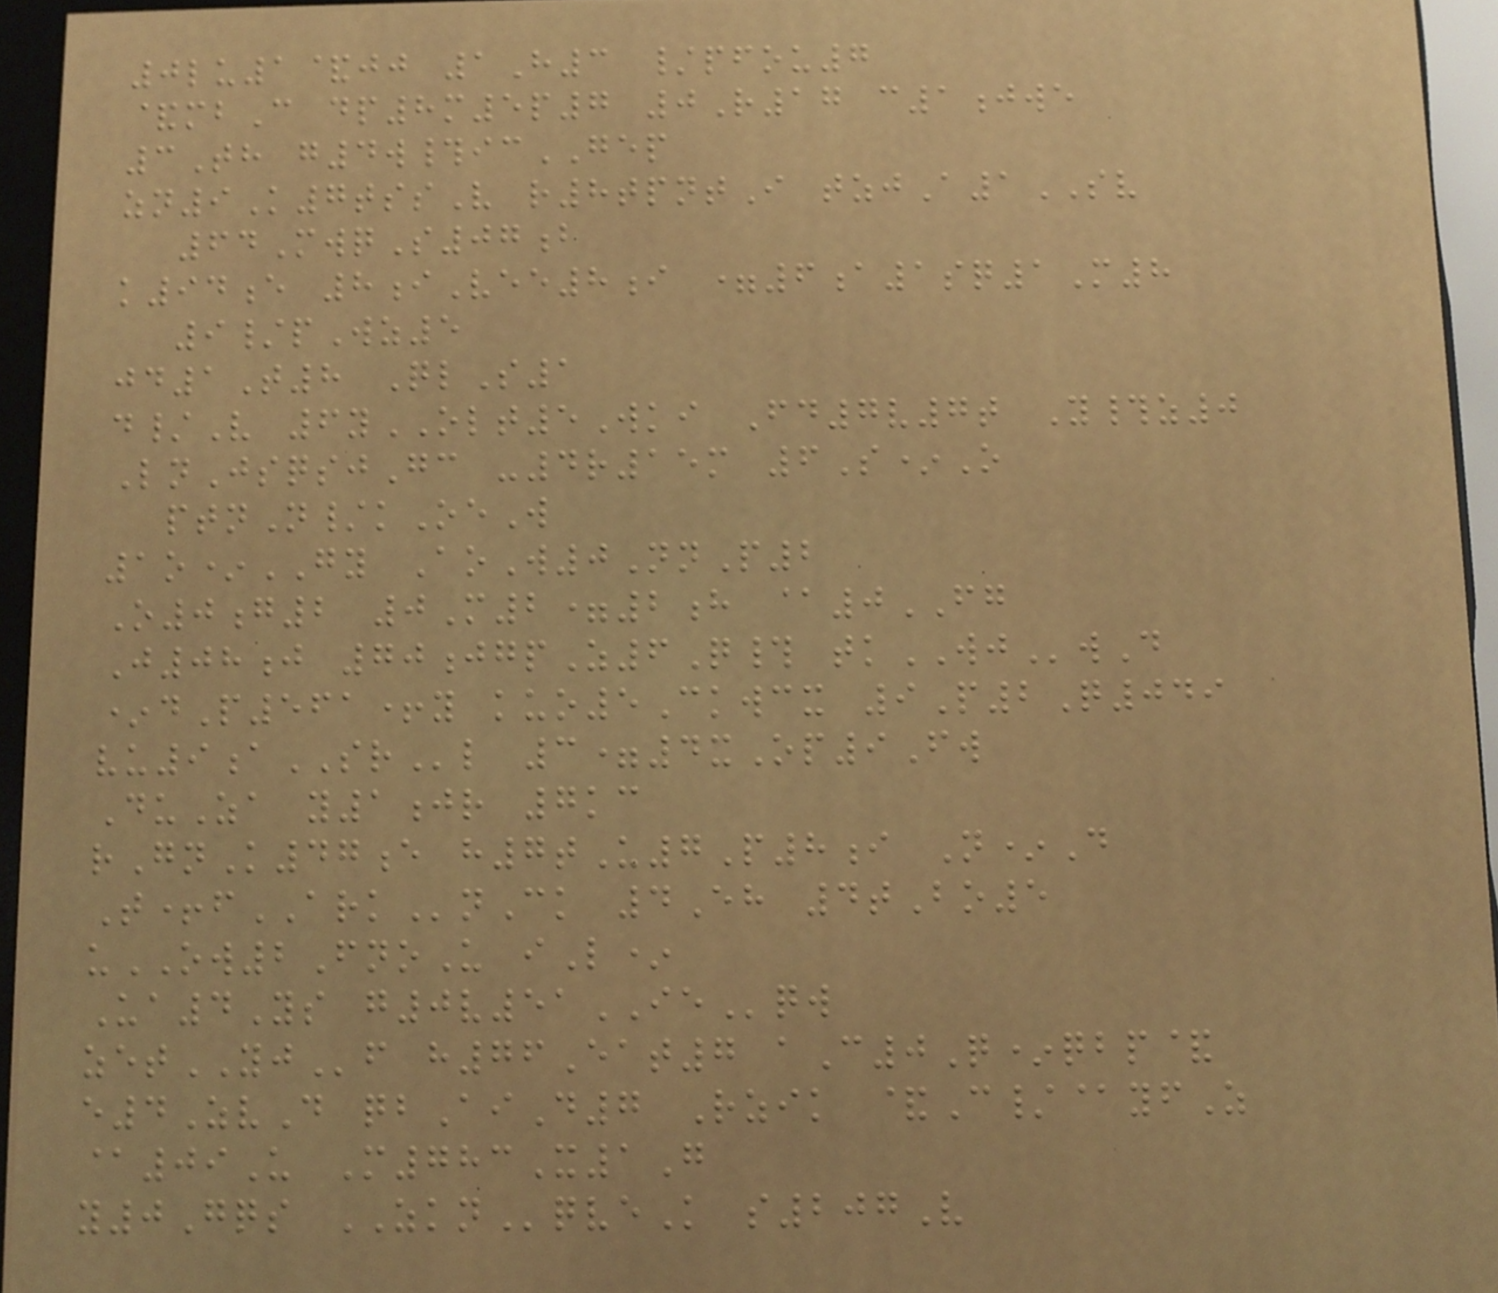0lu1&jj 1H3 /pfou7
&mbC dp8m5p7 0R17 c1jwe
3Th g4w#icGEP
zn9K7tssV r8tpntI tzjA1SV
64MwqS07b
k94e 8iVee8i =6a1sq1M8
9/pWz5
jd1T8 QlS1
d/V 6yOLT5Wki Fd7v7t Y#z0
LnJsqsjGc -4r15m 6S*O
ptnN/kOeW
1o*GY AoW0NnP2
O0g2 0M2=2h @0FG
J08j 70jgpZ6Q# tkWJwD
*dP561+y kuo5Ckwcx 9P2Q049
vu9aSRl 3=4xOp9Fw
DuZa y1jr 7kc
rGnK47e h7tU7P8i N*D
T+fARKnCk 4Eh 4tBo5
uOW2FnoU iL*
Ua4Ys g0v51IEqw
zetYJf h76Eat7 aC0Q*qbp&
e4ZvD qbAiD7 Rzik &C/@yfZ
@09U M783X1G
y0Gqs ZKNqveK s207V
